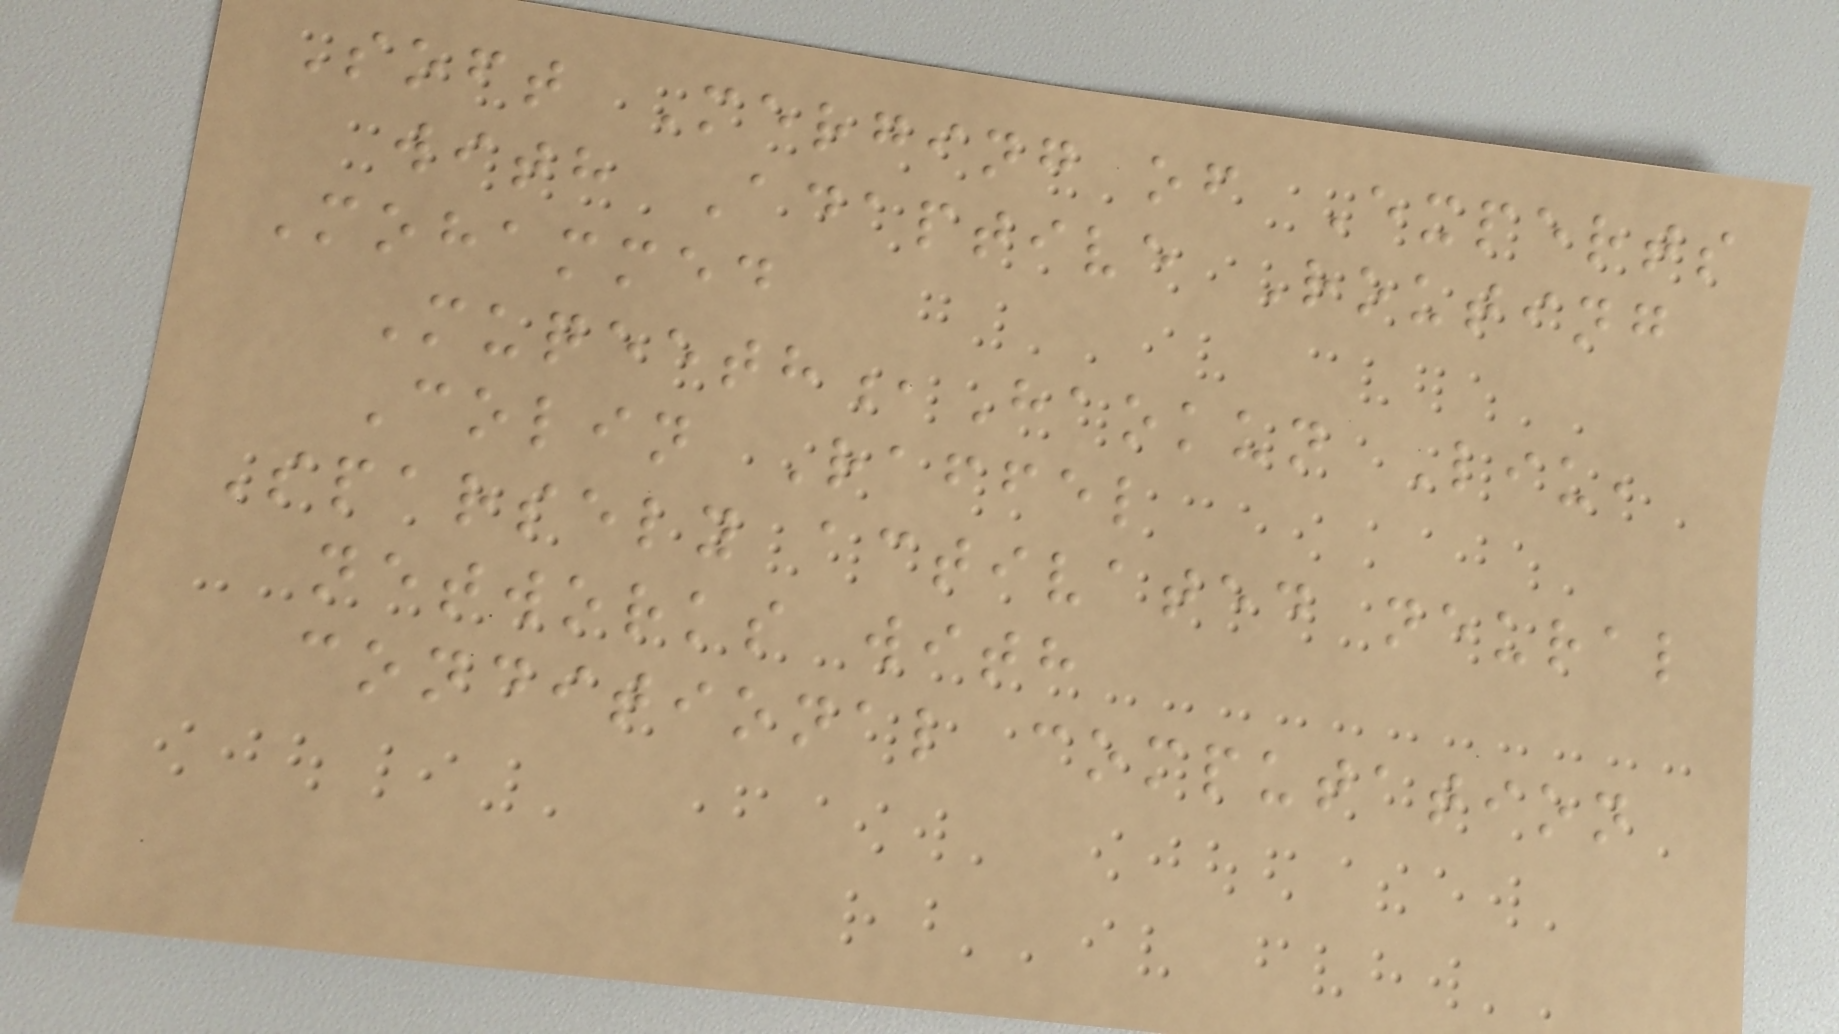Soft Merging of Experts
with Adaptive Routing
Mohammed
Muqeeth,Haokun Liu,
Colin Raffel
Sparsely activated neural
networks with
conditional computation
